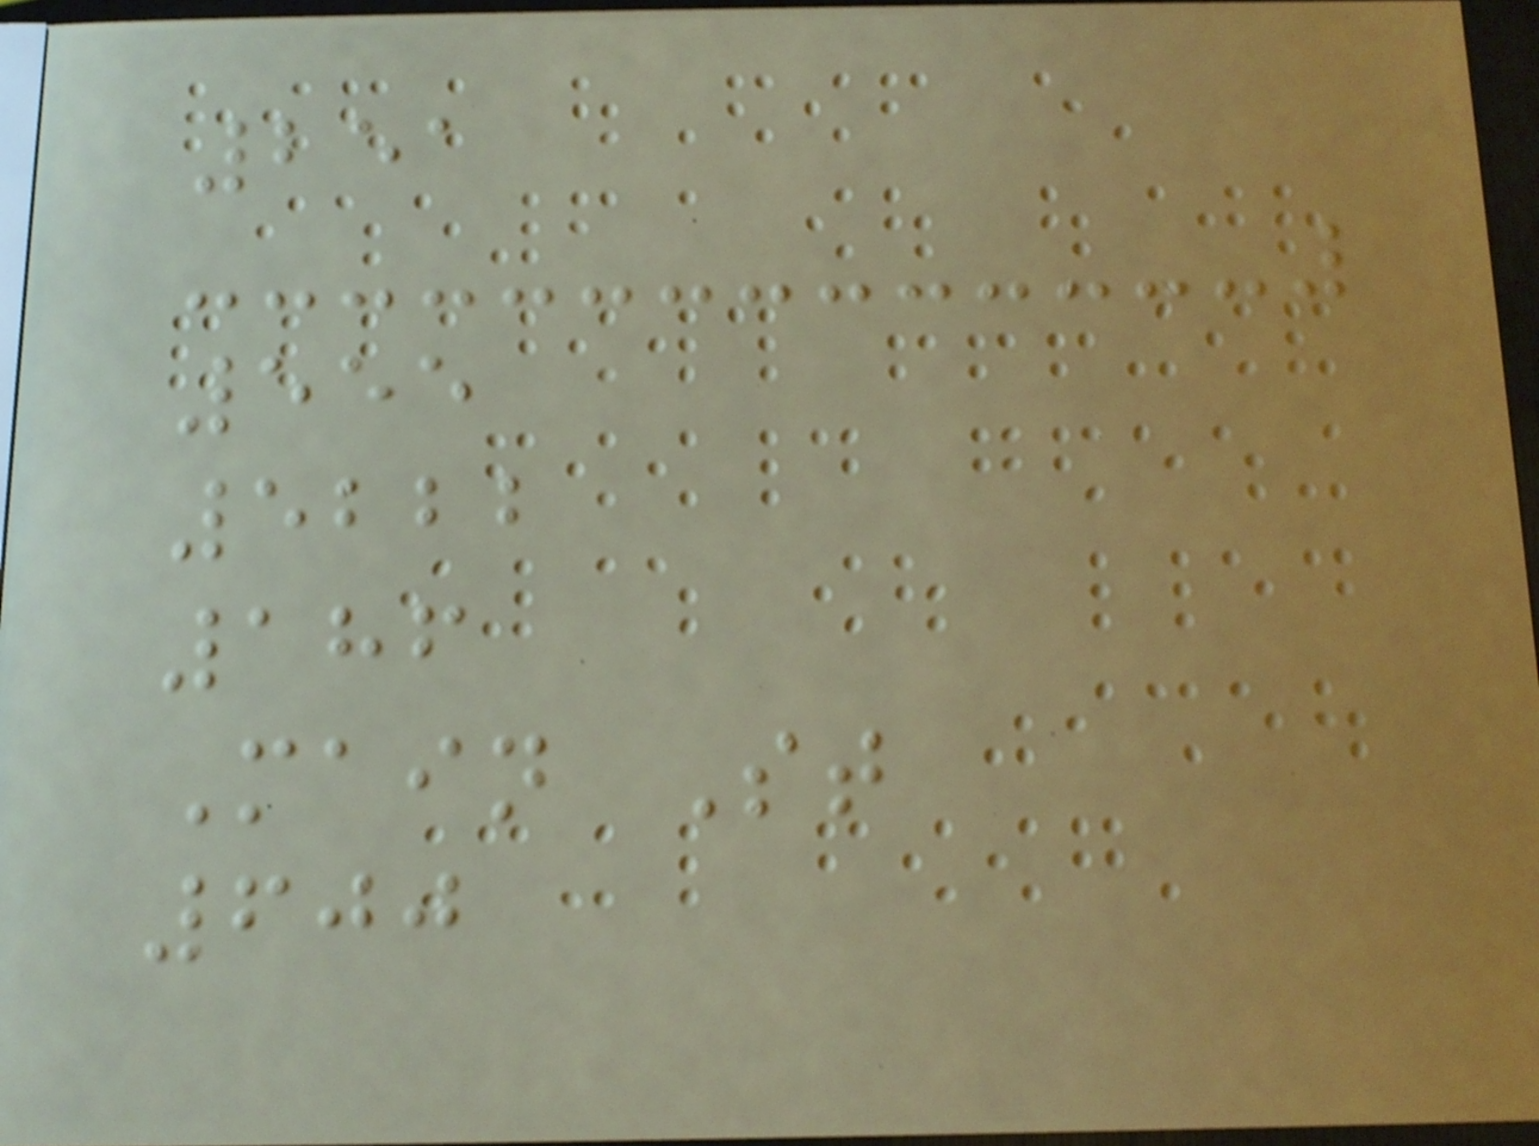251
555
5222
186
Main St
600
